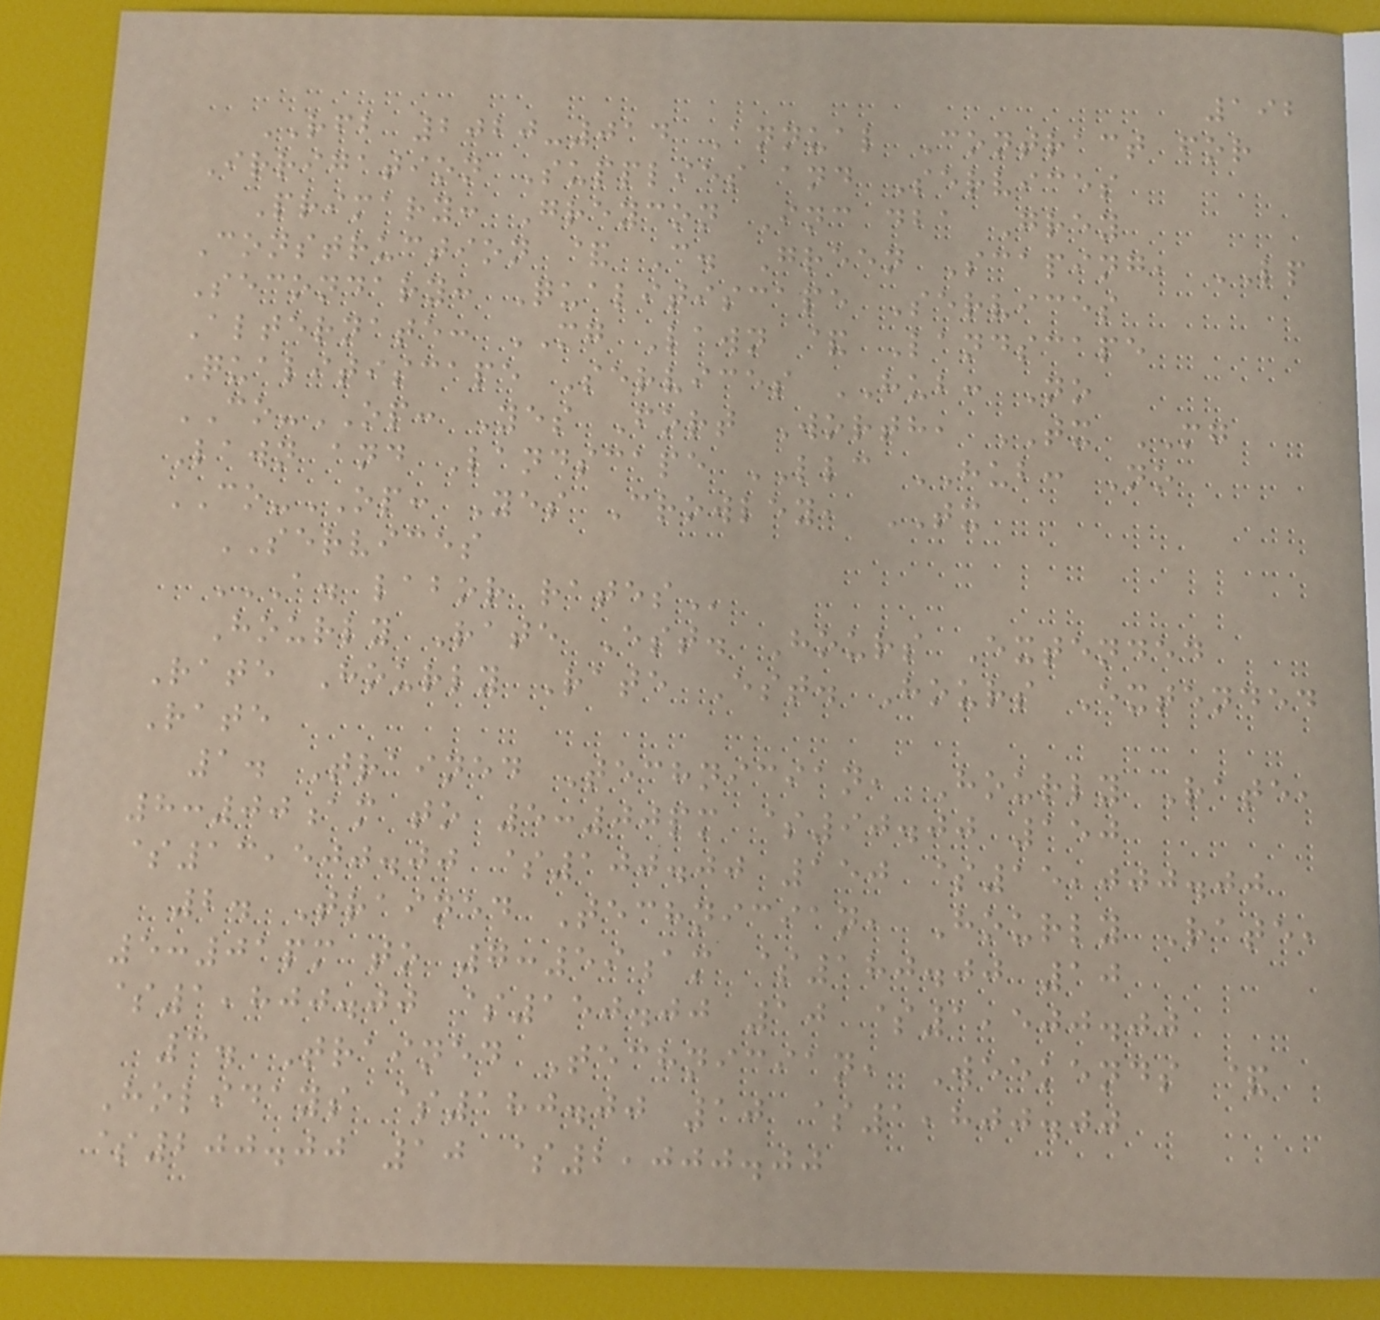192
RFB 2020-014 Annual Contract for
Irrigation Supplies and Services
Primary: Greycon Inc dba Grey
Construction & C. Green Scaping, LP
Secondary: Qualitiscape Services
Alternate: MG Lawn & Landscape
Qualitiscape Services HUB: No
CO-OP: Yes Fort Worth, TX MG
Lawn and Landscape LLC HUB: No
CO-OP: Yes Crowley, TX
SERVICES
A. LABOR RATES
Hourly Rate Est. Hours Extended
Rate Hourly Rate Est. Hours Extended
Rate
1. Trained Technician, Hourly Rate,
8:00am to 5:00pm $90.00 150
$13,500.00 $100.00 150 $15,000.00
2. Trained Technician, Hourly Rate,
5:01pm to 7:59am $180.00 10
$1,800.00 $150.00 10 $1,500.00
3. Trained Technician, Weekends &
Holidays $180.00 10 $1,800.00
$200.00 10 $2,000.00
